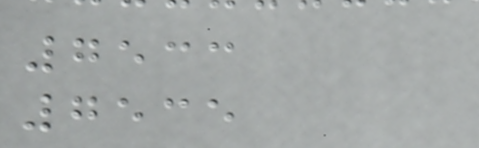7533
7535
